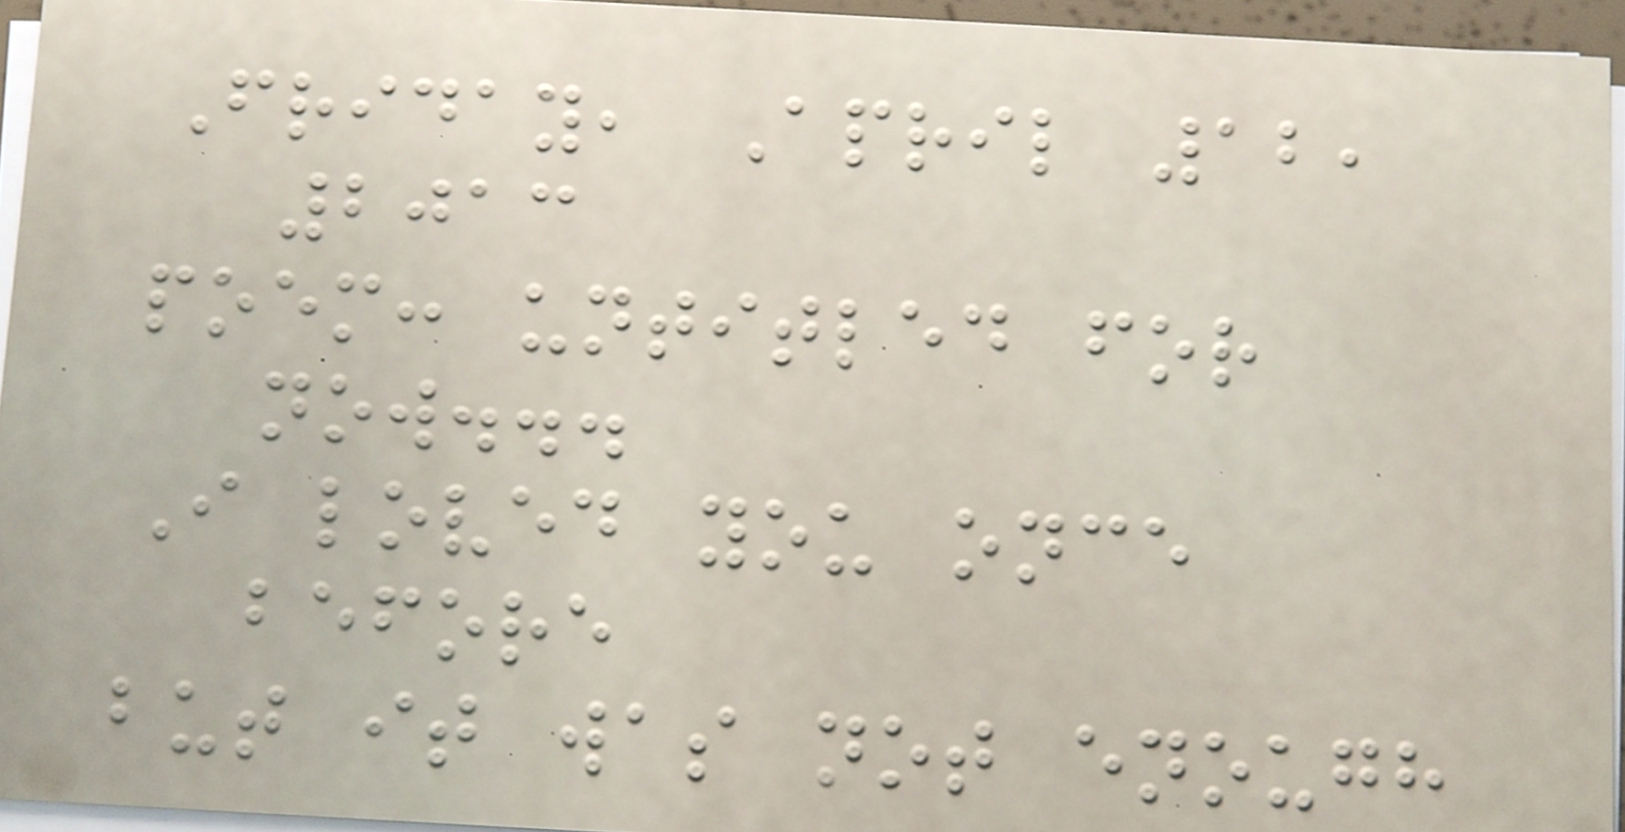Friday, April 12,
2013
poem: untitled for
now...
I loved you once
before
but it was not enough
